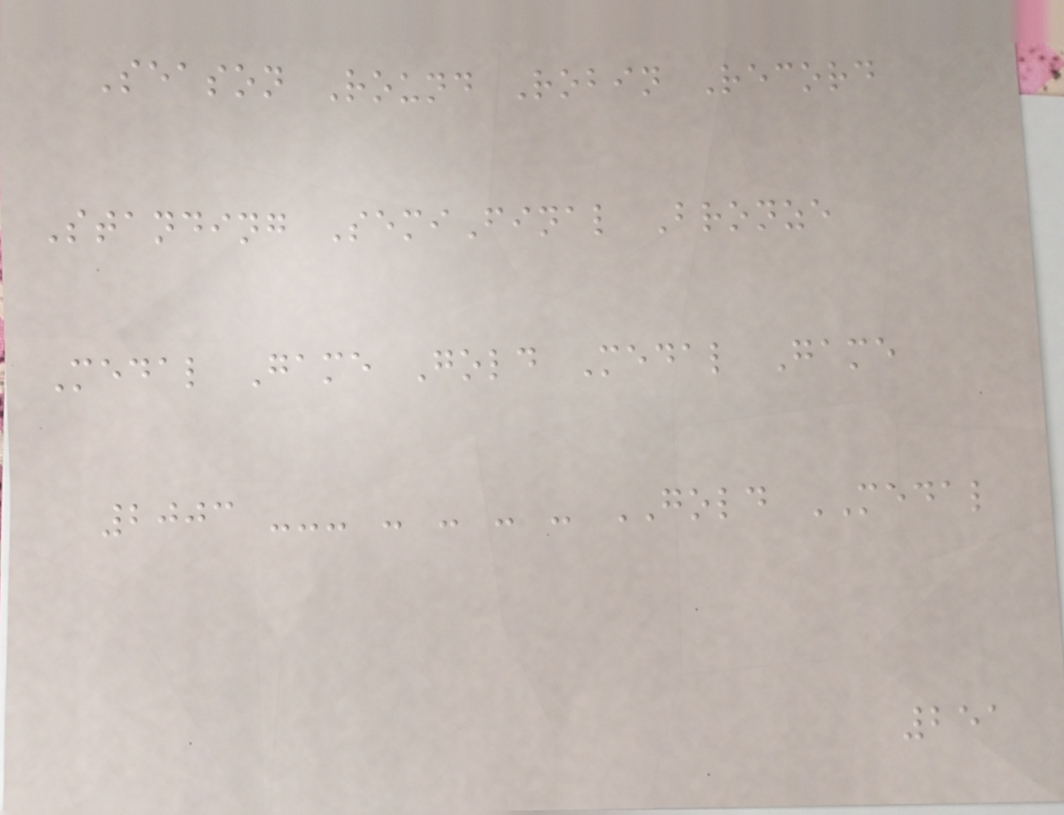Season Round Robin Record
Standing SemiFinal Bronze
Medal Game Gold Medal Game
2003 --- - - - - GOLD MEDAL
251
